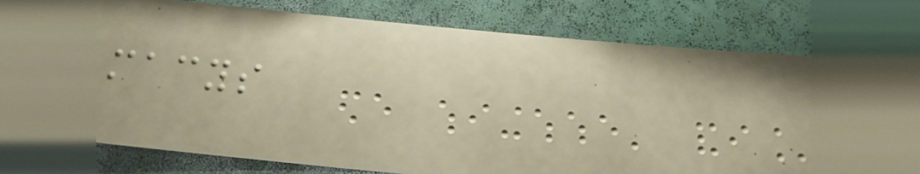macys
